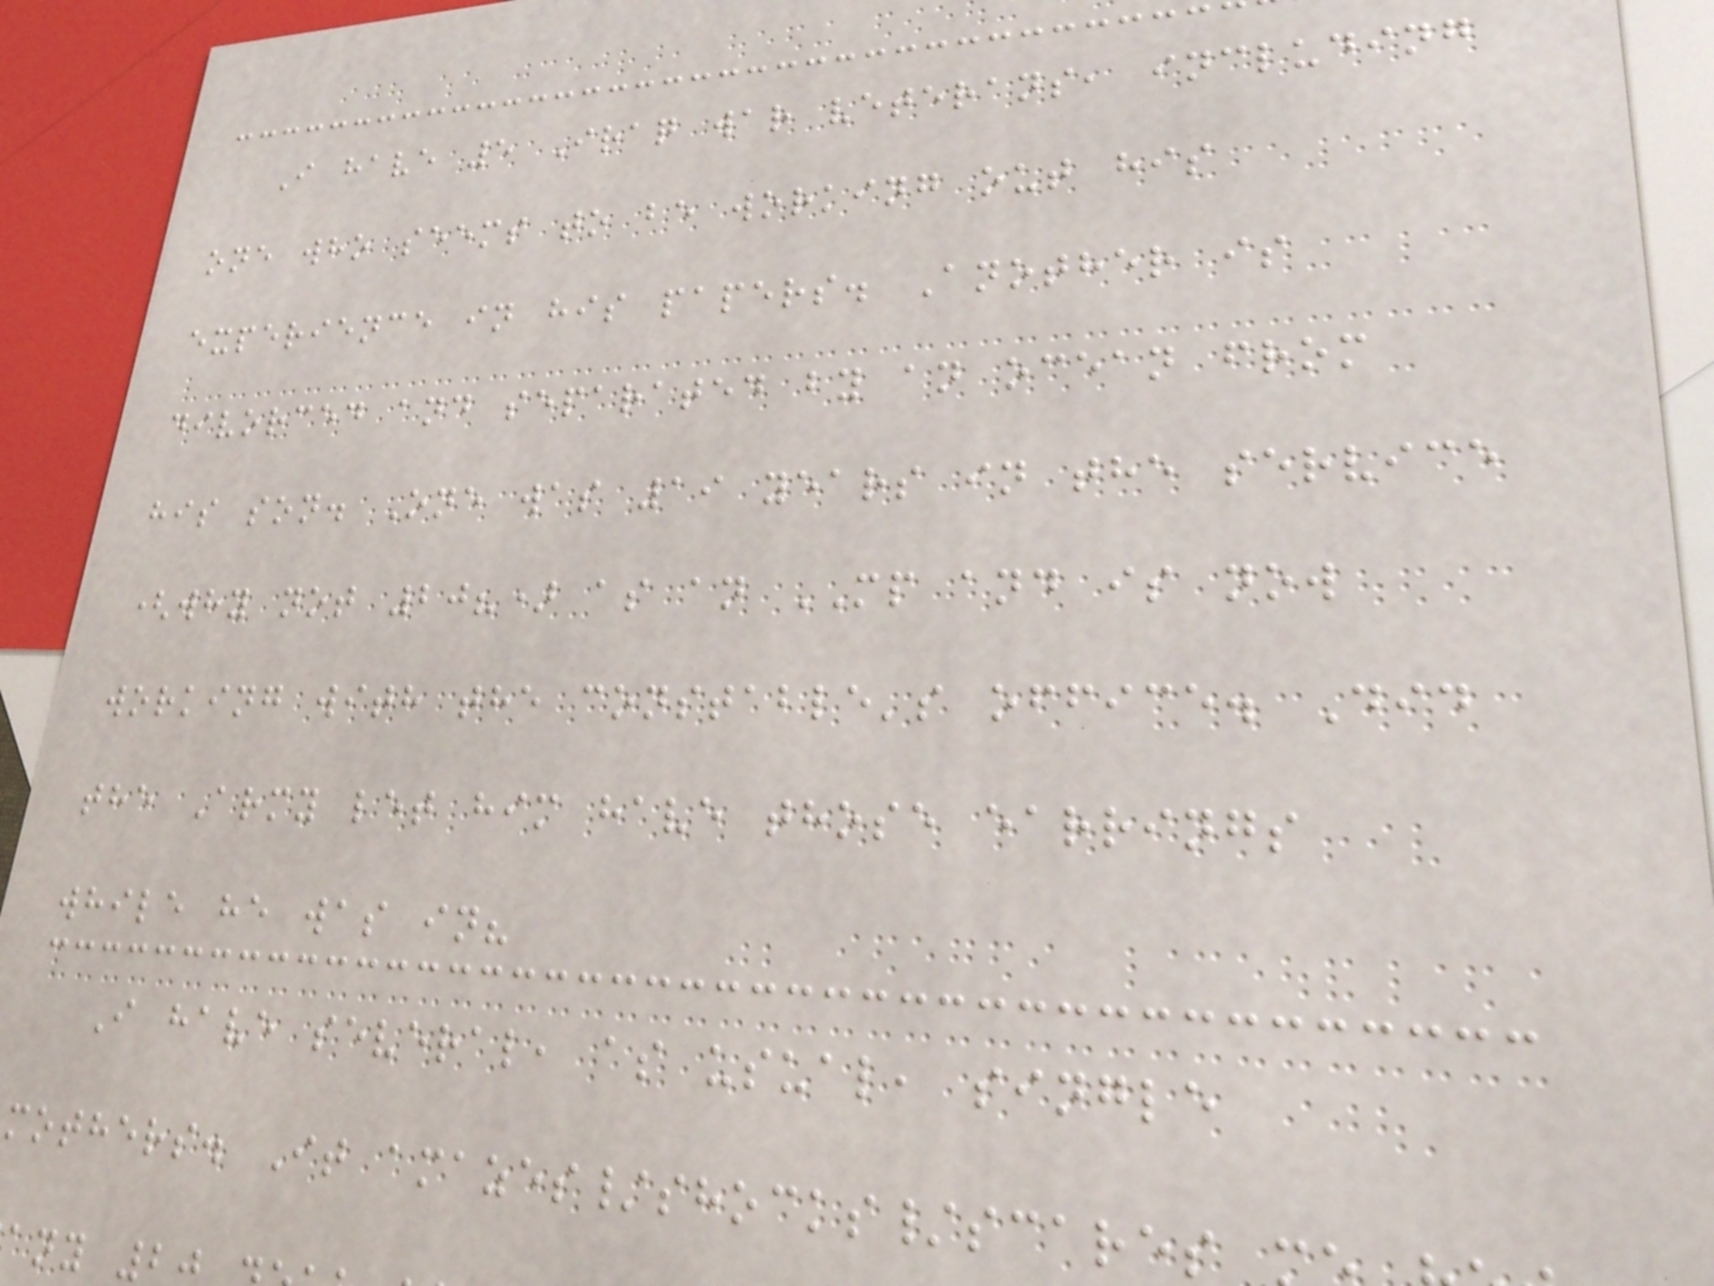I have 5 Iraq war veterans, including
one who seems to be working out his
experience in his papers. Another is
divorced and separated by an ocean from
his son. One was 19 years in the service
(why not 20?) as an MP and is now
working with the constable's office. Did
the Army let him have those earrings
while he was in?
I have several, as usual, single
mothers. It amazes/shocks/scares
